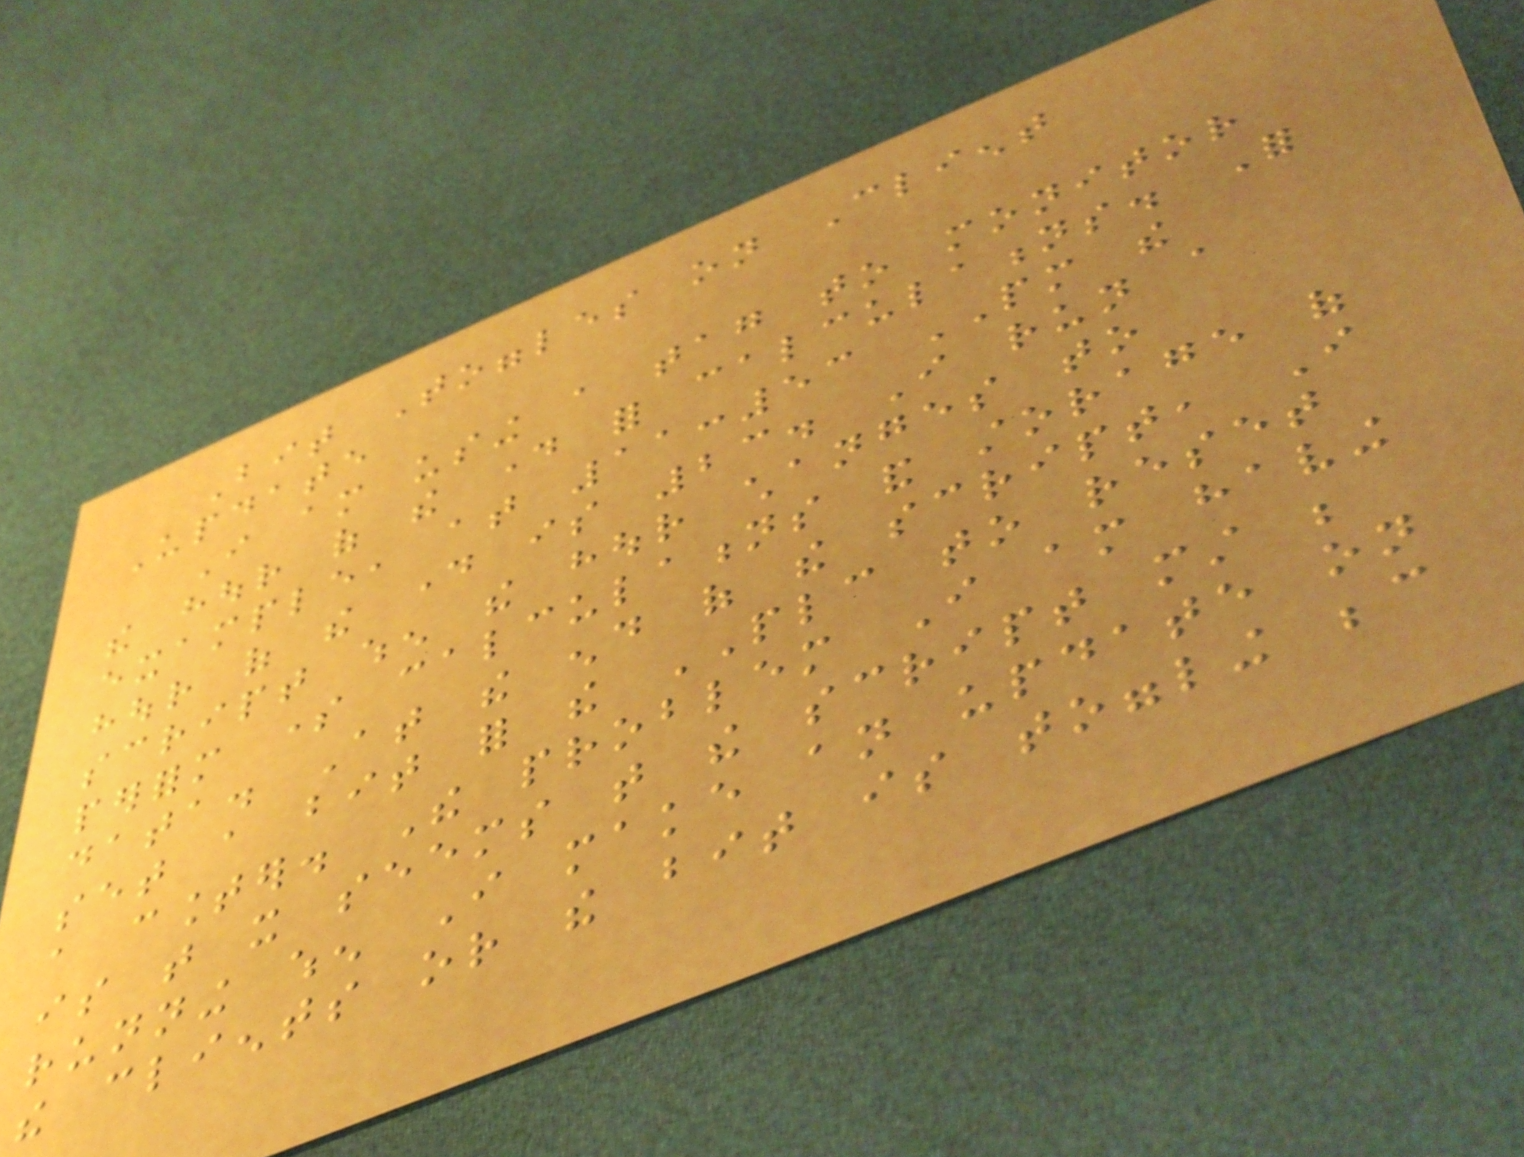Bit Toggles on Client
Update
I am using a tag to monitor
the hour of the day for calculations. For
example, at 11:53 PM the
hour of the day is 23. I run a
script when the hour changes to
perform some calculations and storage of
data. At the end of the script, I
set a bit for the PLC to reset
a counter. The problem I am having
is that it seems that the script must be
running when I make an update on
the clients or the bit is toggling because
